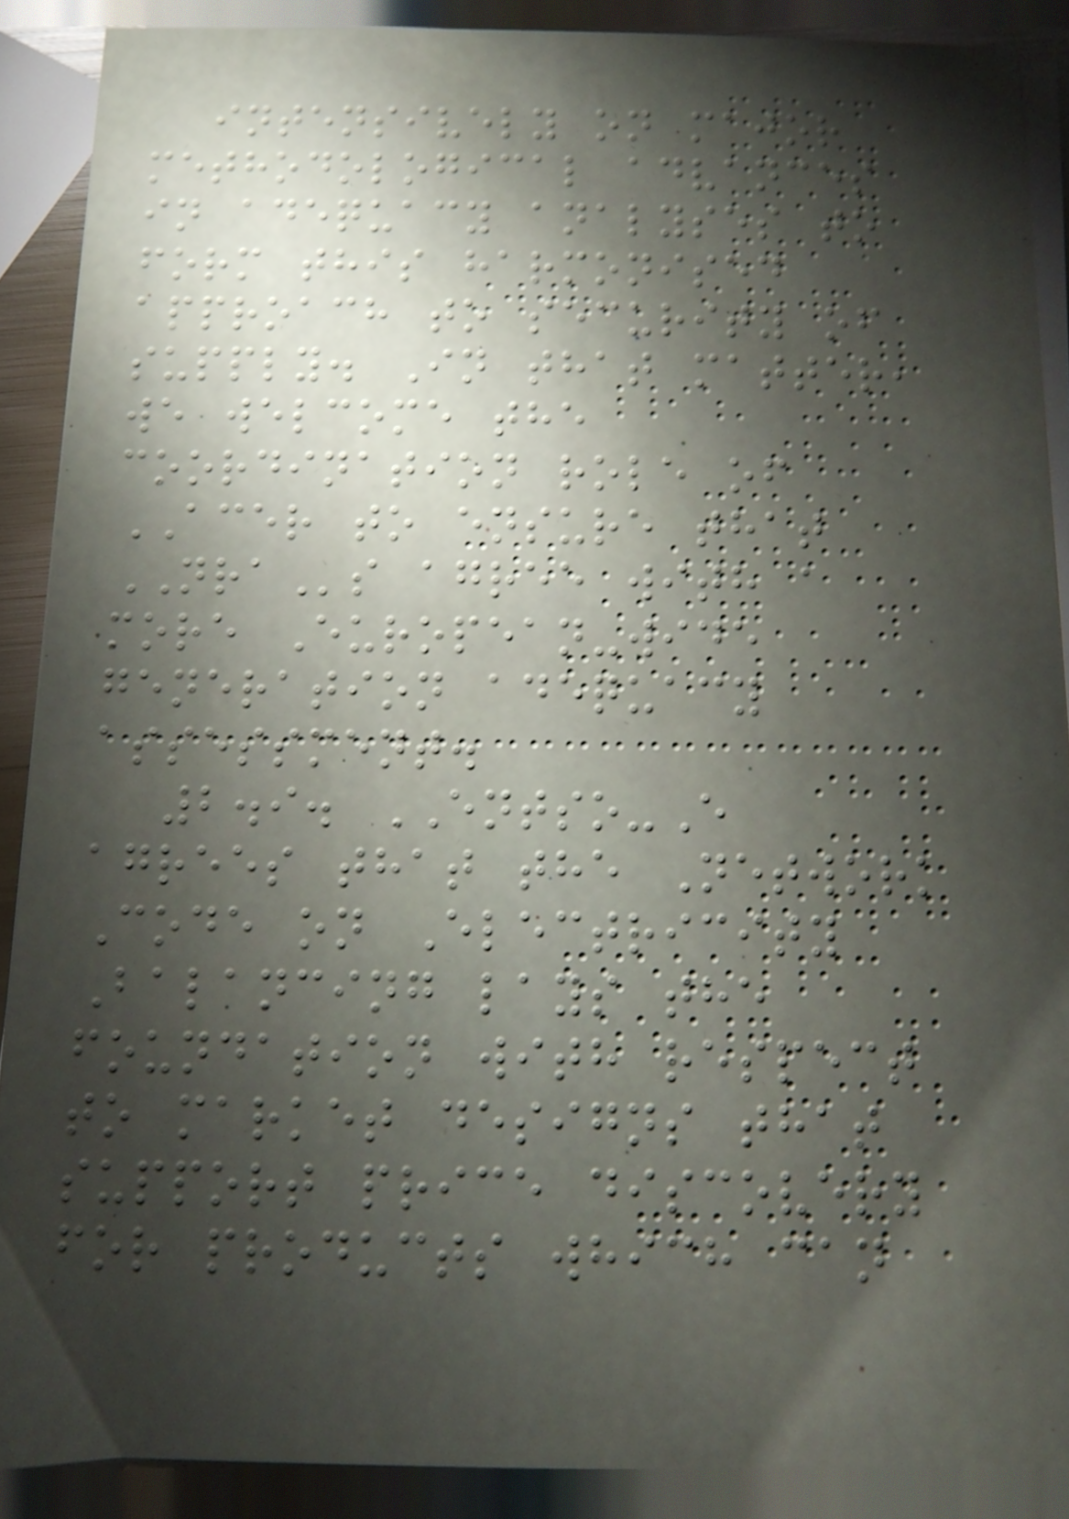intensively on major
methodological advances
in adequacy analyses to
form this harmonised
approach to security of
supply. In that matter,
we welcome the
coordination role of
ACER to ensure that
NRAs agree with a
more European-wide
generation adequacy
assessment.
2.9. ENTSO-E
agrees that the Network
Code on Electricity
Balancing lays the
foundation with respect
to market designs that
support price discovery
for products which can
